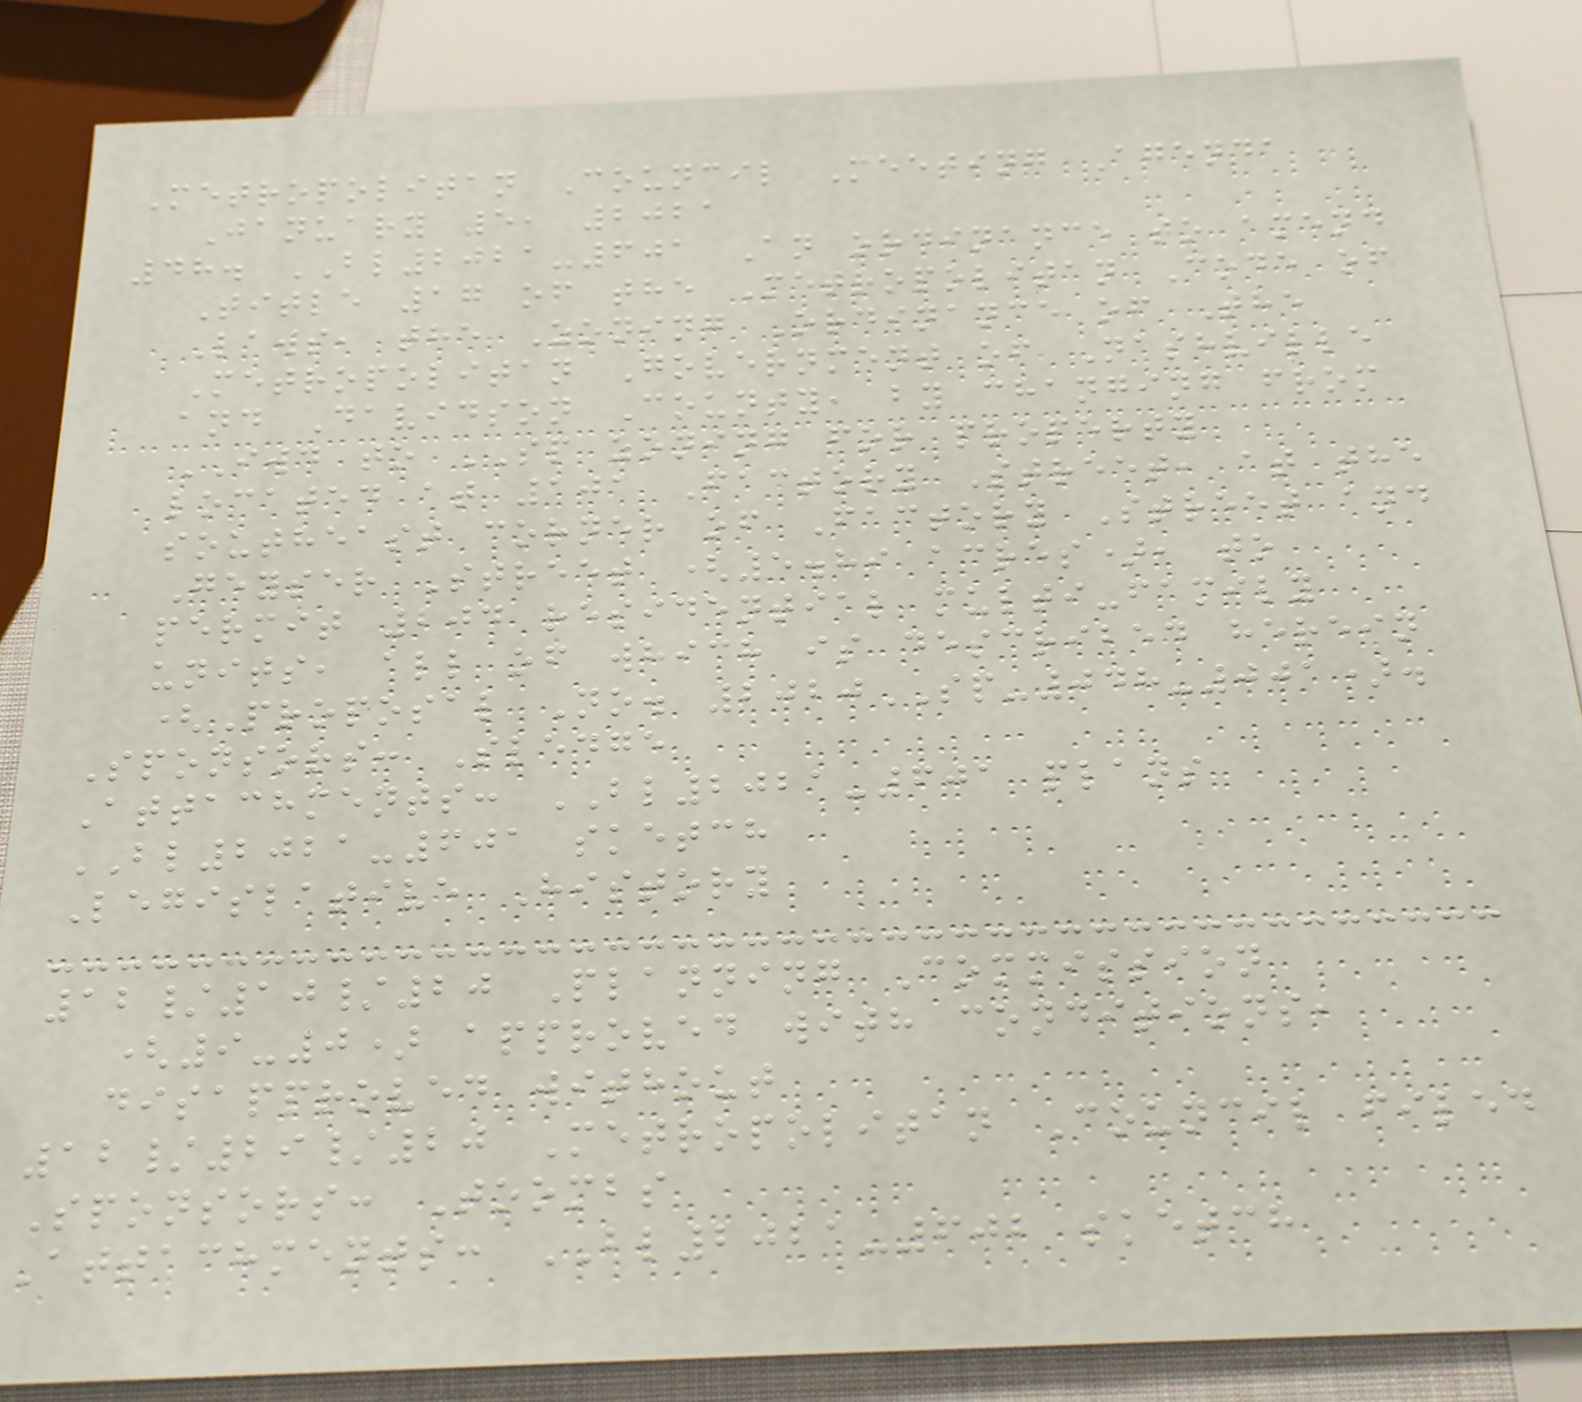Metropolitan Council Meeting Agenda
January 5, 2021
48. BL2021-601 An ordinance to amend
Title 17 of the Metropolitan Code of
Laws, the Zoning Ordinance of The
Metropolitan Government of Nashville
and Davidson County, by changing from
IWD to SP zoning for property
located at 101 Factory Street, at the
southeast corner of Factory Street and
Geyser Street (5.89 acres), to
permit 204 residential multi-family
units, all of which is described herein
(Proposal No. 2020SP-048-001).
Sponsors: Sledge
Attachments: BL2021-601 plans
BL2021-601 sketch
Legislative History
12/10/20 Planning Commission
(9-0) approved with conditions,
disapproved without
12/29/20 Metropolitan Council filed
Sponsors: Toombs
Attachments: BL2021-602 sketch
